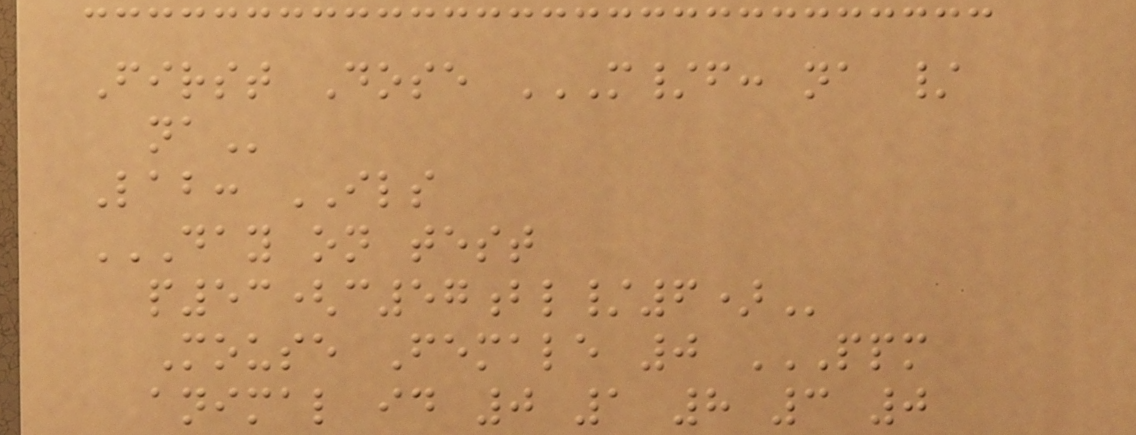First Dose M/F: NA /
NA
Lab: ILS
DAY ON TEST
P53(C57BL/6)
Mouse Female 0 PPM
ANIMAL ID 0 1 8 3 0
